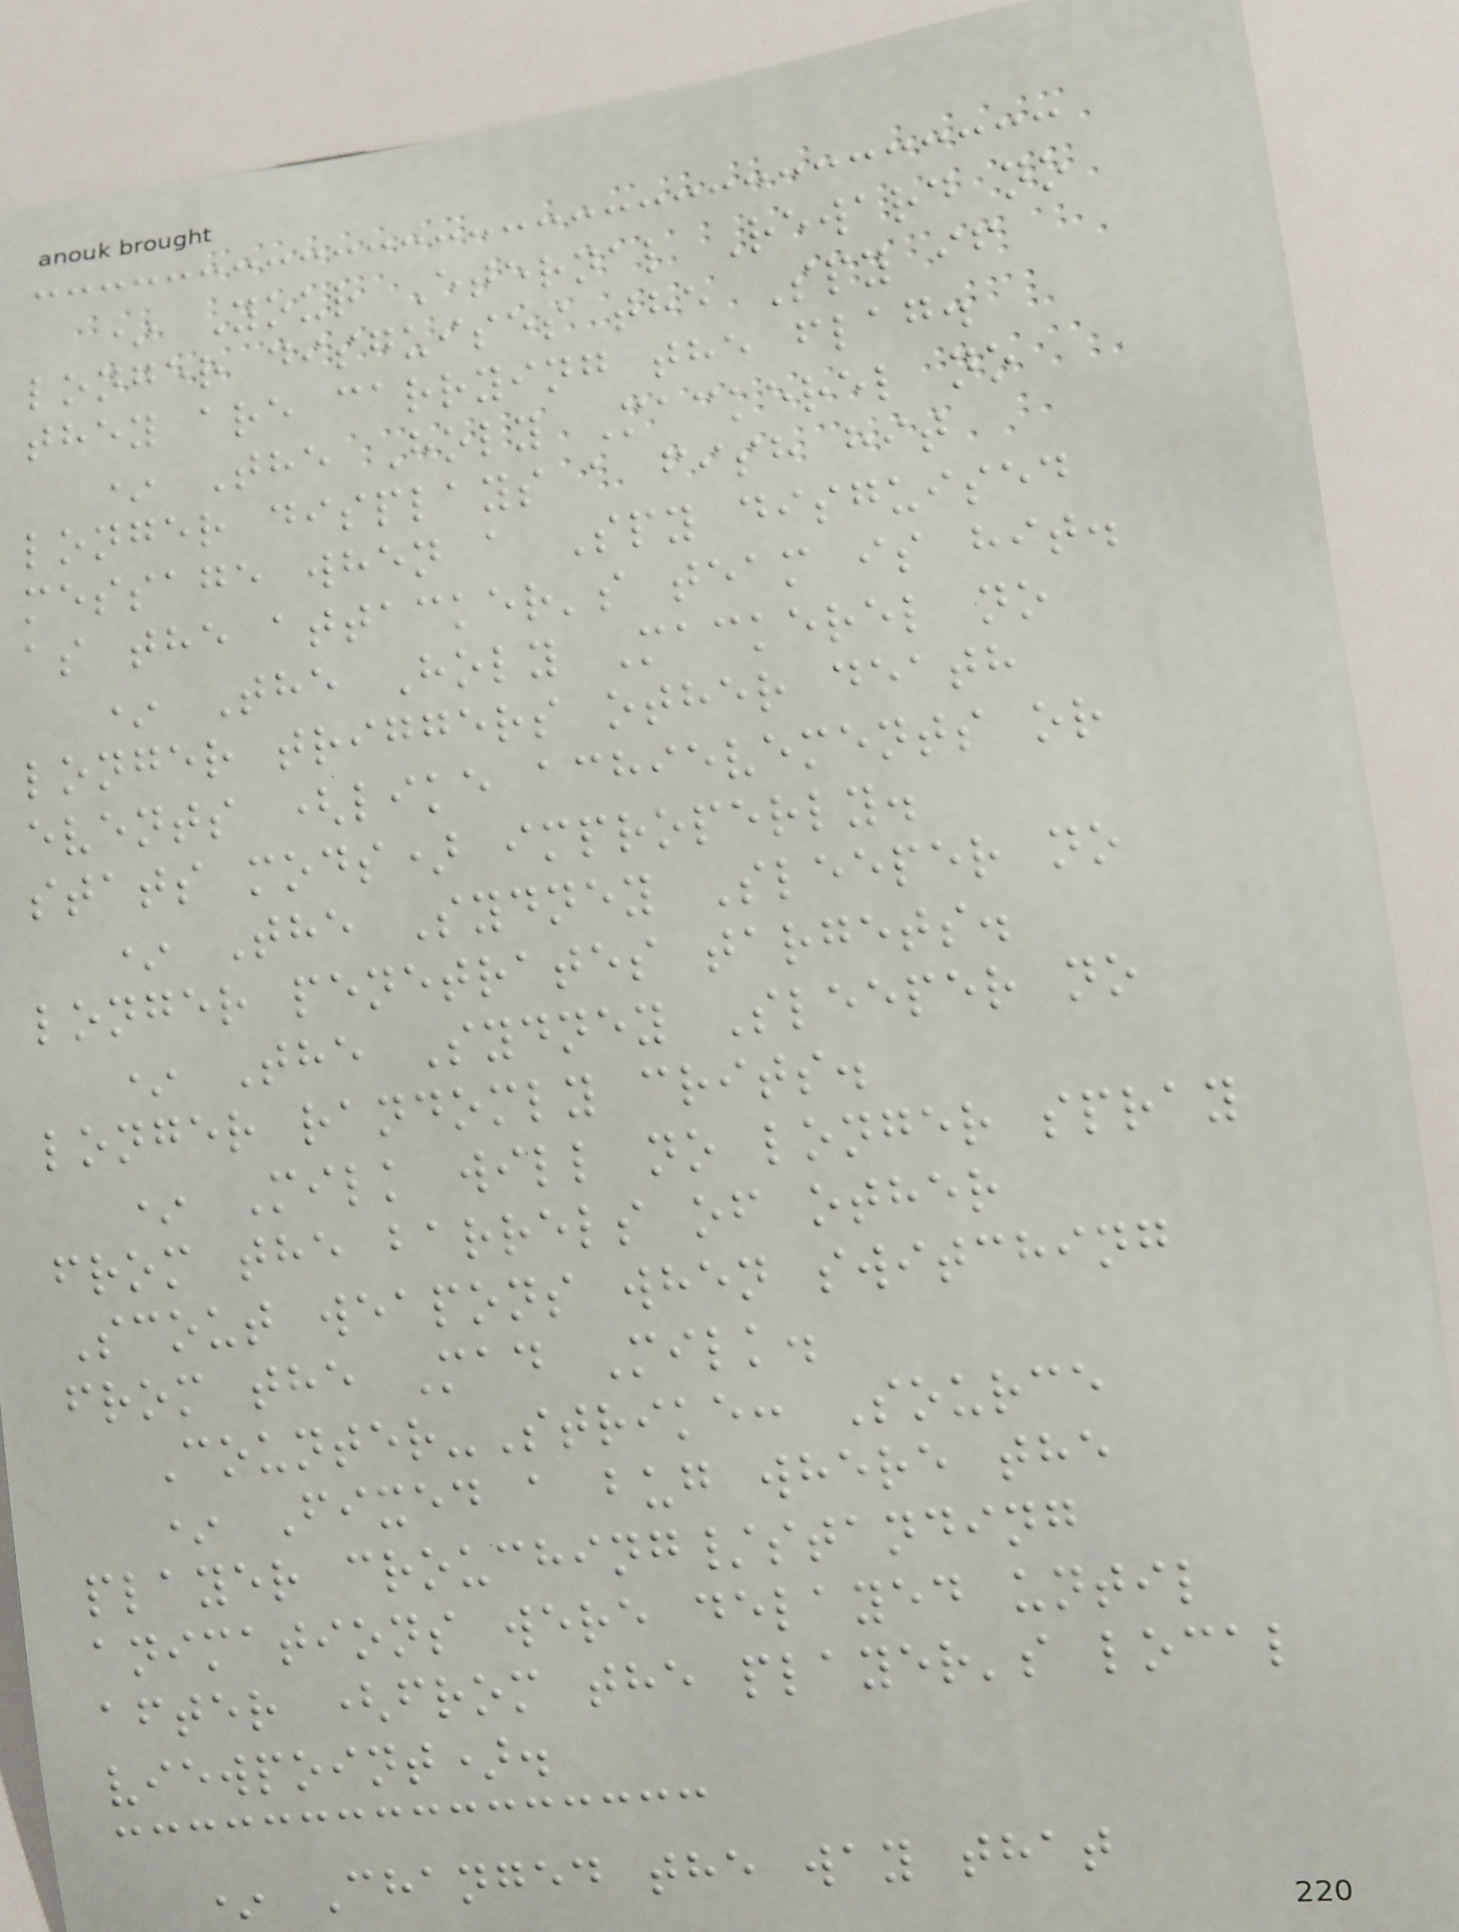* Your Eternal Reward no
longer disguises the Spy if
they are carrying the flag.
* The Holy Mackerel no
longer displays a fish hit
message when a Spy disguised
as the attacker's team is hit.
* The Holy Mackerel no
longer triggers other death
events (like achievements or
stats mods) improperly.
* The Sydney Sleeper no
longer penetrates targets.
* The Sydney Sleeper no
longer randomly crits.
* Milk will no longer spray
from the barrels of other
Scout weapons when switching
from the Mad Milk.
Counter-Strike: Source
* Fixed a bug where the
player crouching/standing
animations were delayed until
after (from the player's local
viewpoint).
* Changed the way that
